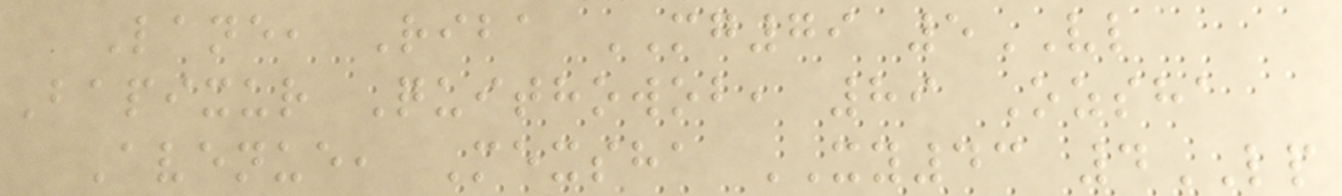Lane, Riba MG79 5VL
Bapixur Quithowob, 89 Ozsha
Avenue, Mexsha XY43 4LP
